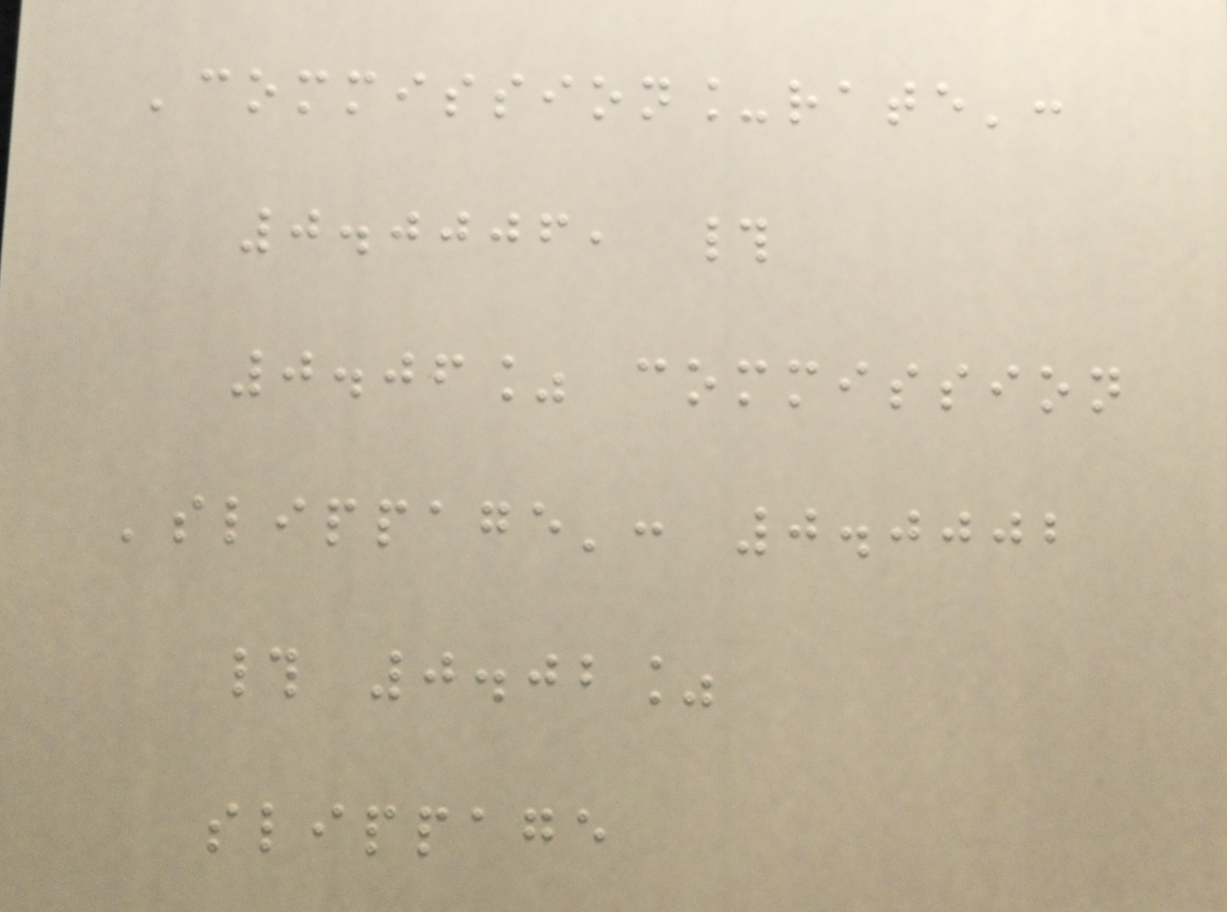'commission_rate':
0.0006, #
0.06% commission
'slippage': 0.0002
# 0.02%
slippage
